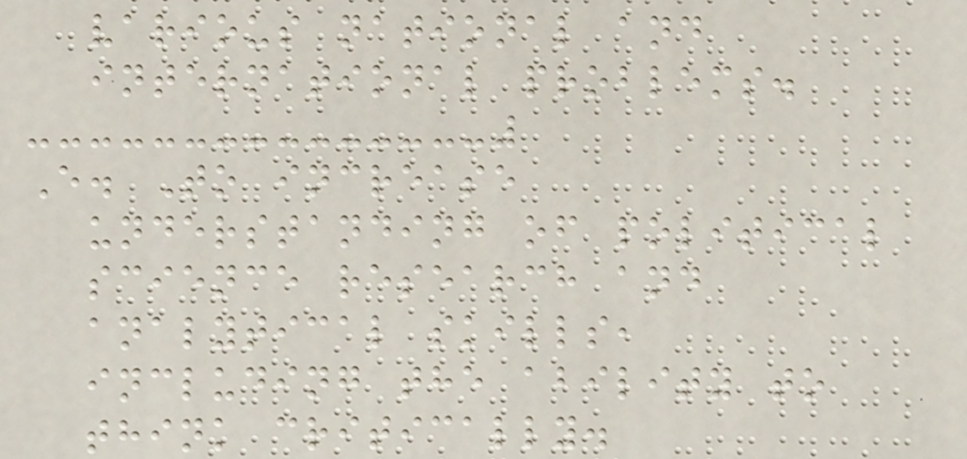various national and
international problems.
E. To increase
understanding of political
science research and
analytical skills,
including the ability to
think critically.
